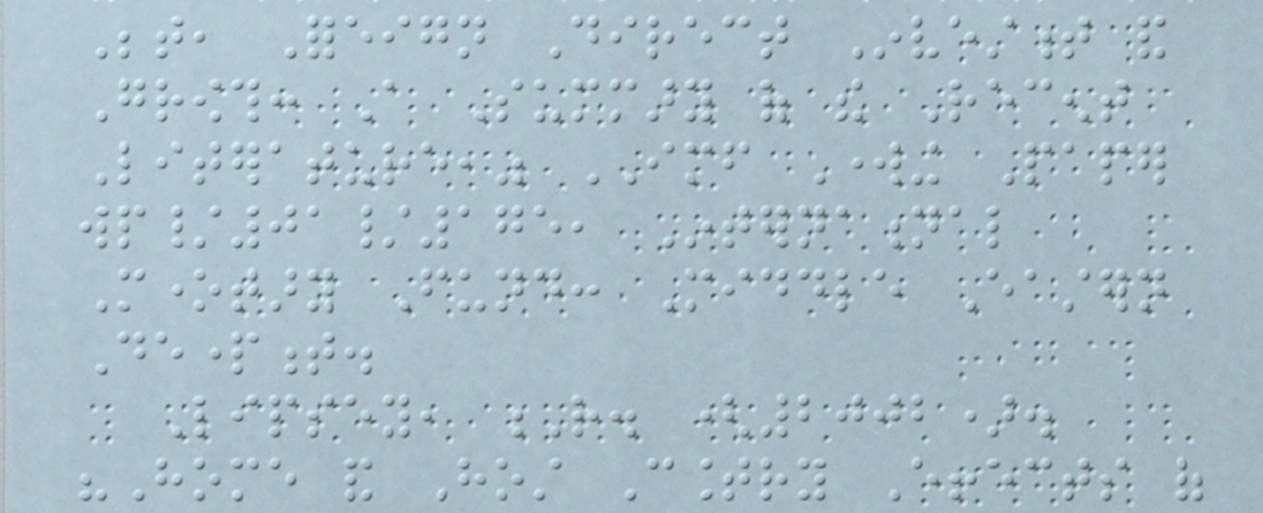Between, Foreign Direct Investment and
Growth: A Summary of the Recent
Literature," IMF Working Paper
wp/01/175, International
Monetary Fund: Middle Eastern
Department.
Lipsey, R. (2002).
"Home and Host Country Effects of
